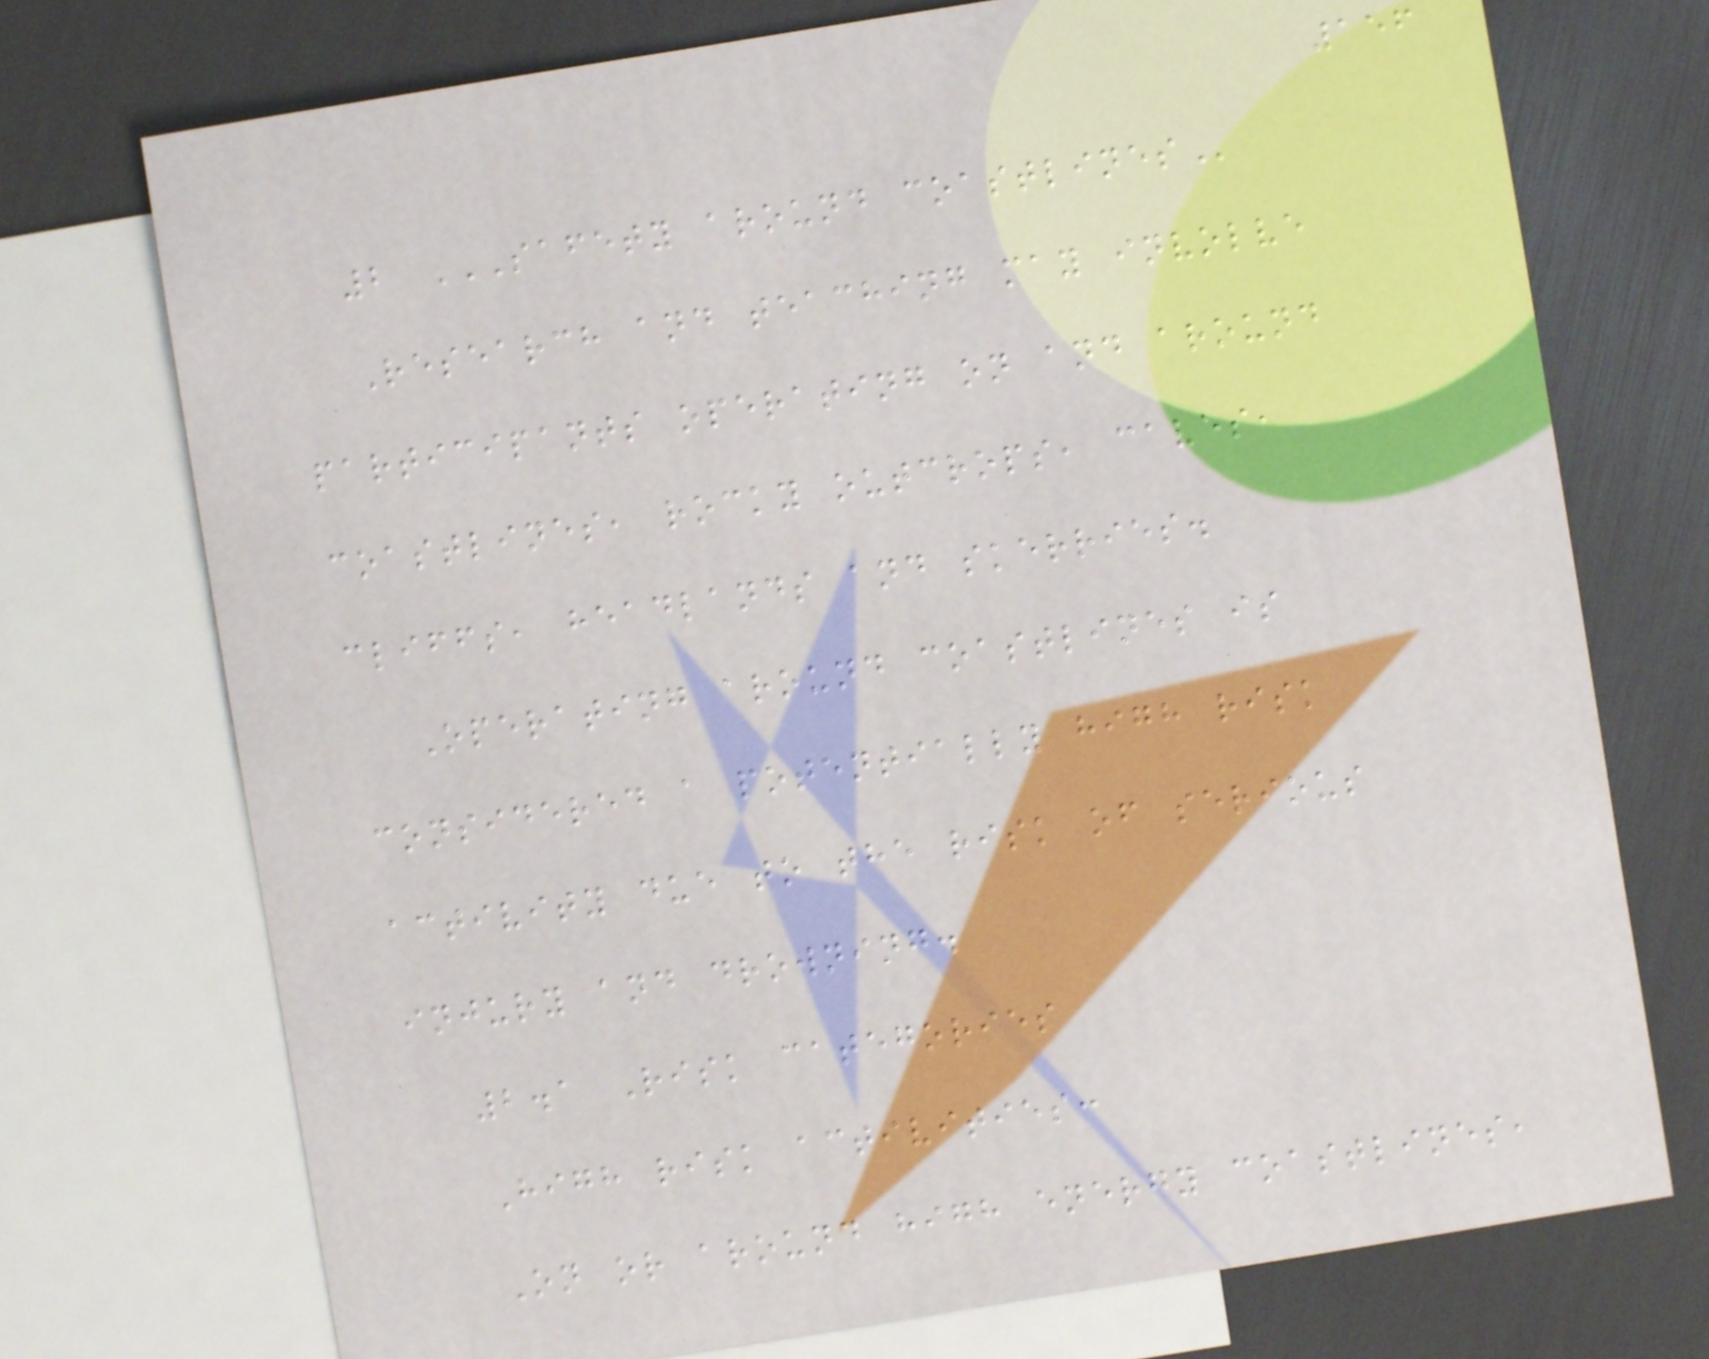156
2 SAFETY AROUND COASTLINES
Research and teaching may involve
participants operating on and around
coastlines, rocky outcrops, caves,
cliffs, headlands and skerries.
Operating around coastlines is
considered a potentially high risk
activity due to the risk of serious
injury and drowning.
2.1 Risk categories
High risk activities:
On or around high energy coastlines,
